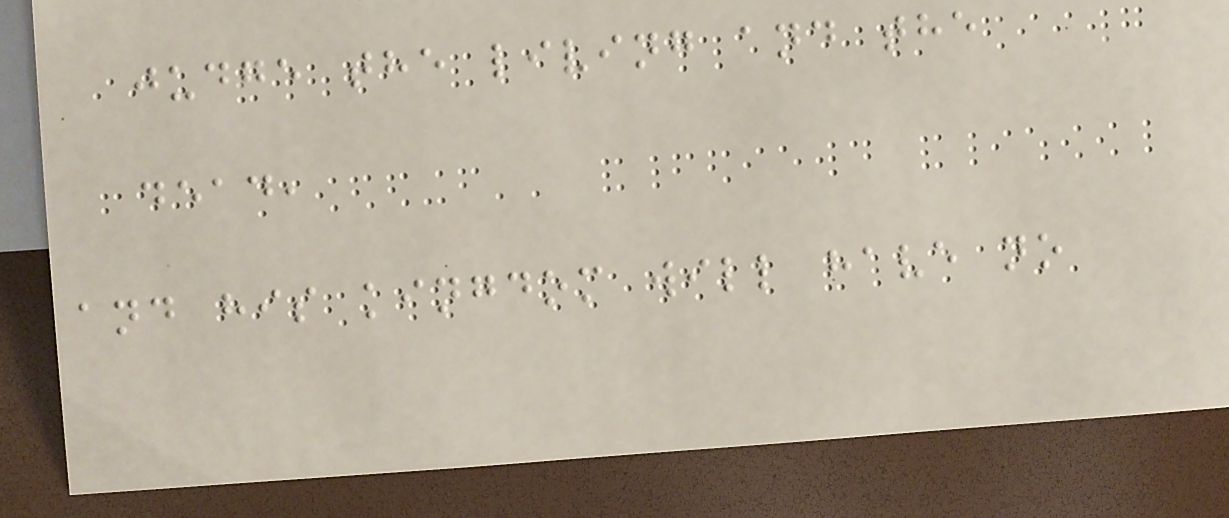judge the living and the
dead,
and his kingdom will have no
